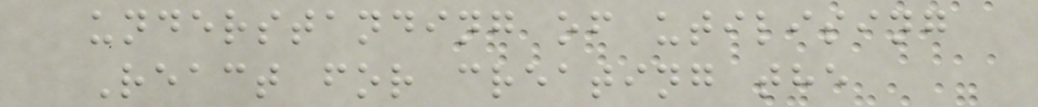understanding of utilising
React for creating the
